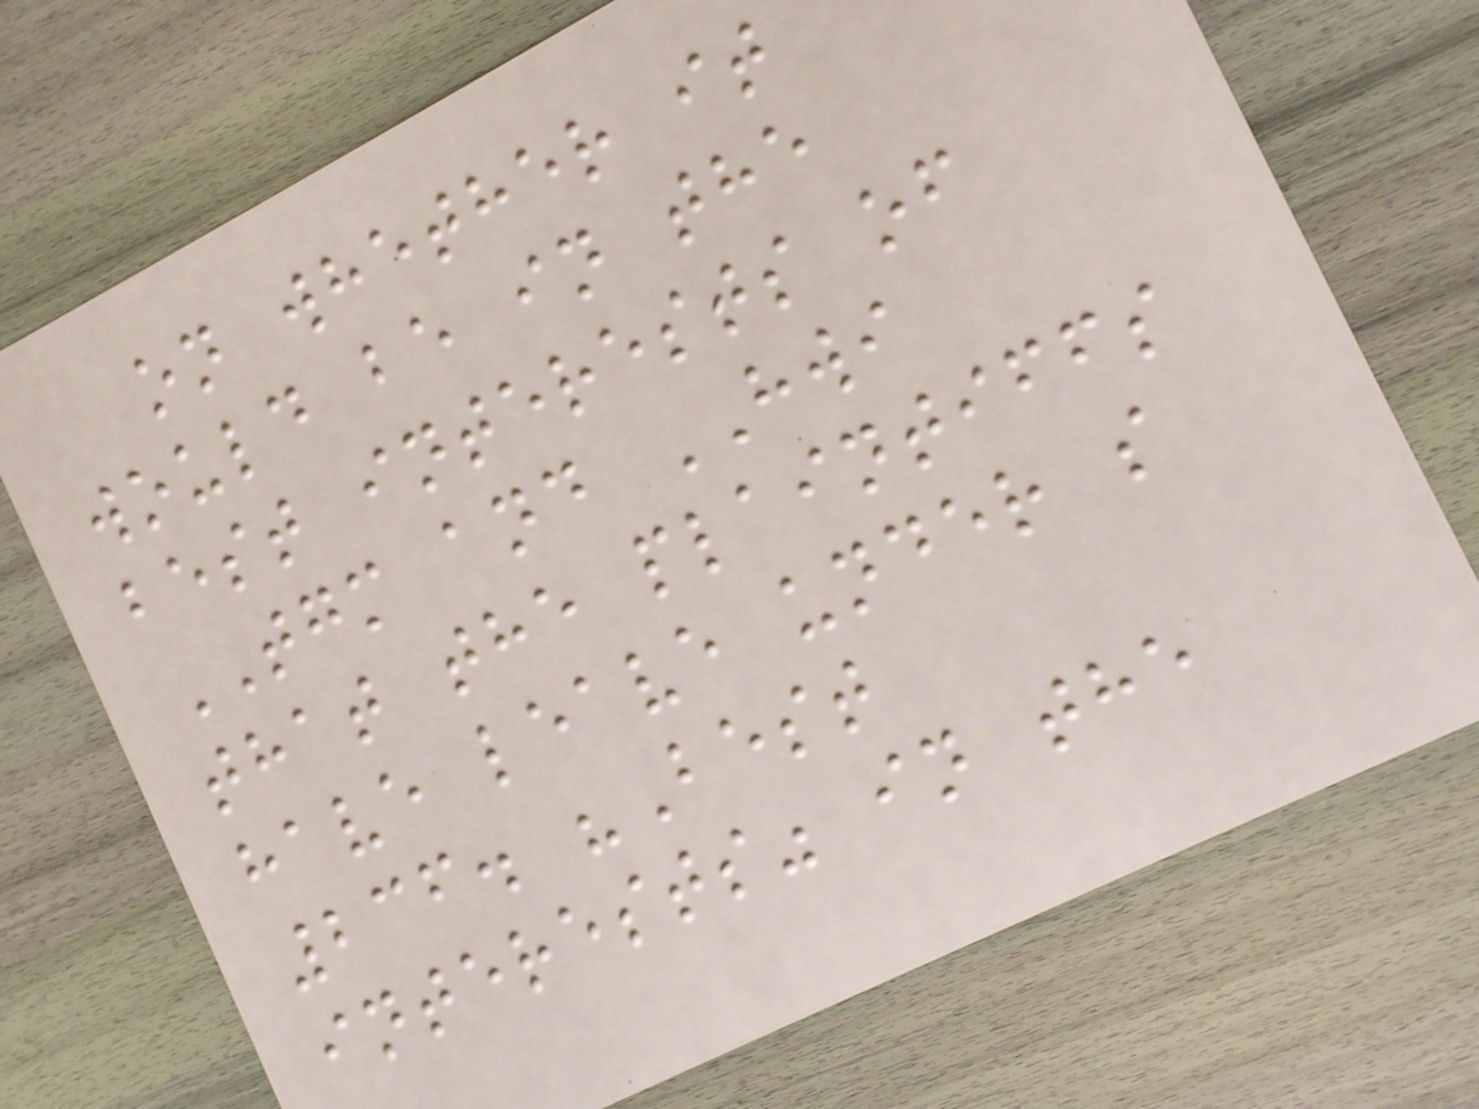on whether it
would be in the
best interests of
TGM and HWI
that the plaintiffs
have leave under s
236. "Best
interests" in the
